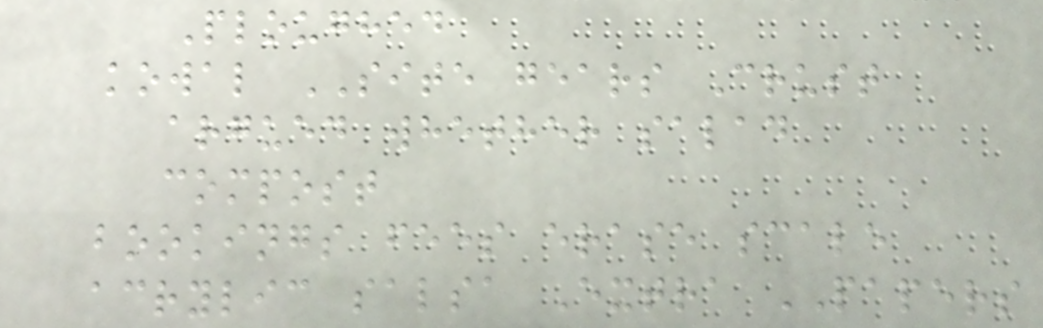Ploughed
kowal SITE gears Crust
argued whether salad
compost
bookings fees erase scale
acrylic salsa Extra PAPERS
